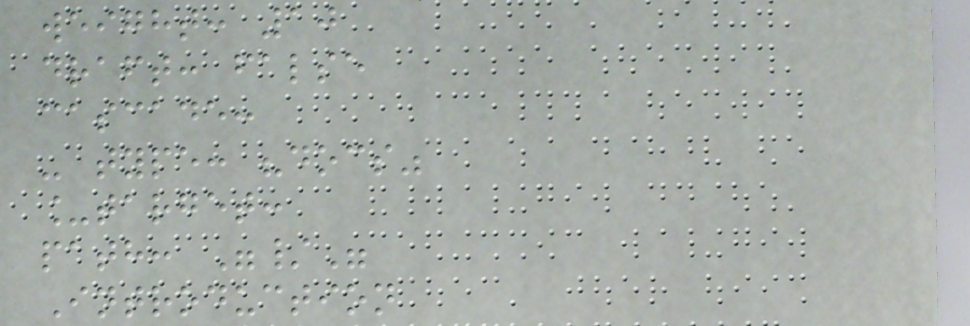weight: 10
draft: false
cascade:
- type: "docs"
_target:
path: "/"
Introduction
